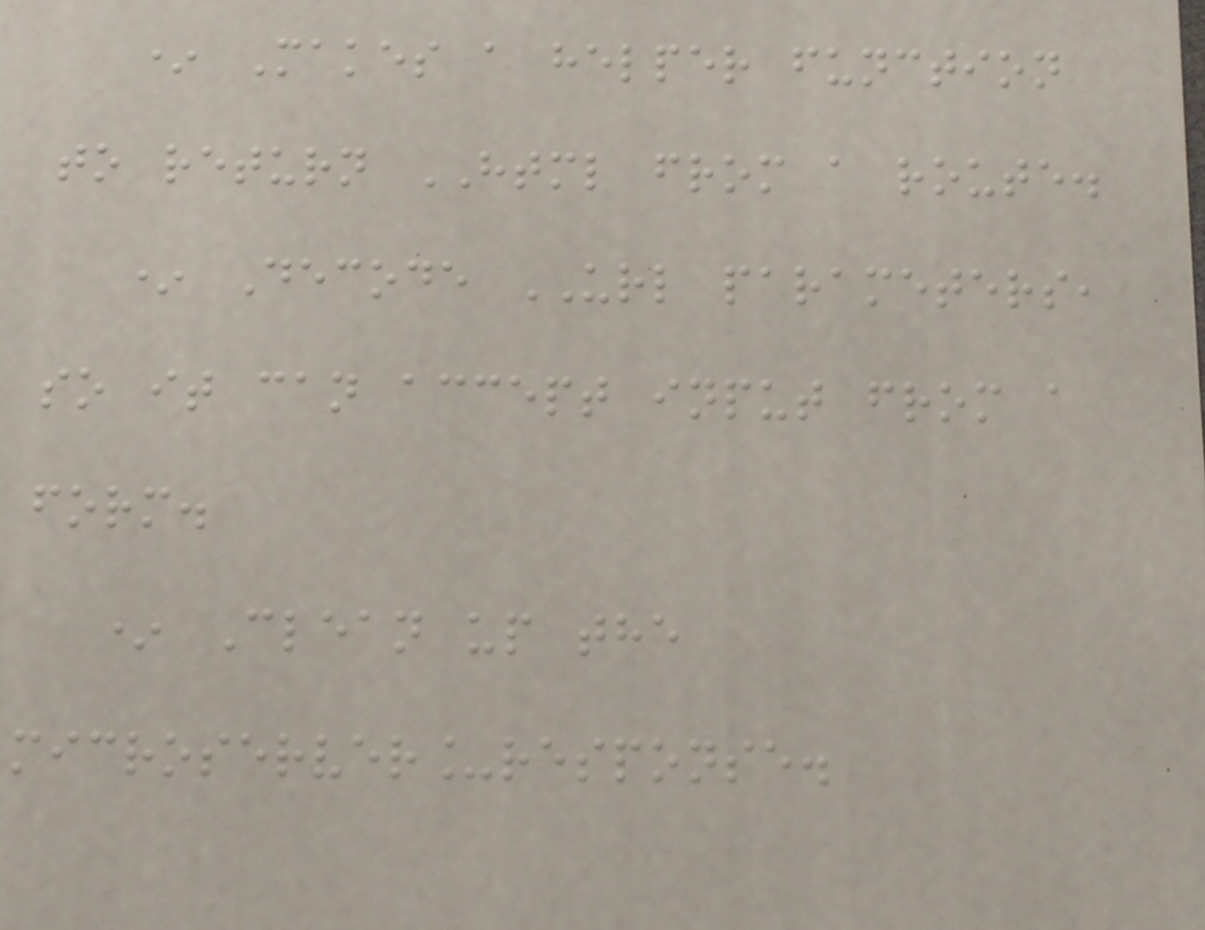* Makes a helper function
to return HTML from a route.
* Decode URL parameters,
so it can accept input from a
form.
* Clean up the
microserver_response.
